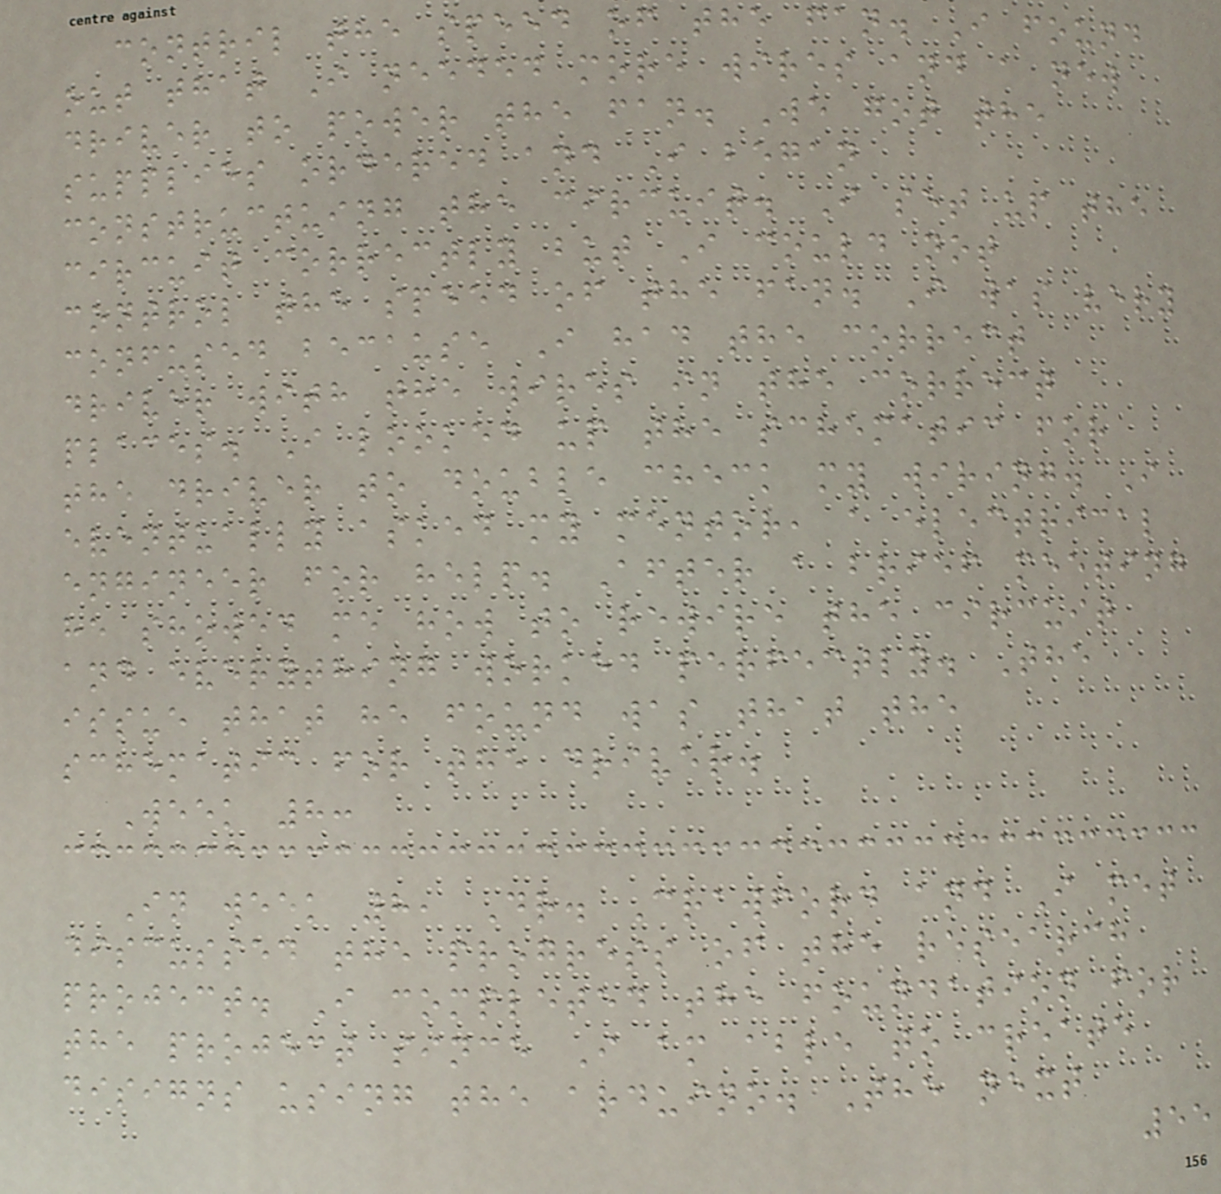contril the speed of the fan. I found
out that I needed more wires and a new
driver to power the fan. We got the
supplies ordered and I began
constructuing the circuit. I set up the
circuit correctly but I could not
control the speed of the fan. I was very
confused because I had the correct
driver with the wires in the correct
places. I looked up the schematic for
the driver to double check my wiring. I
eventually asked my mentor, a electrical
engineer for help. After a brief meeting
he showed me how to rewire the circuit
and everything worked perfectly. The
issue that he found was that the
schematic for the driver.
Week 8:
In week 8, Dr. Crawford and I met
discussed the progress of the research
project. I completed the foundation for
the project since I am able to create
disigns using the arduino. The next
55
